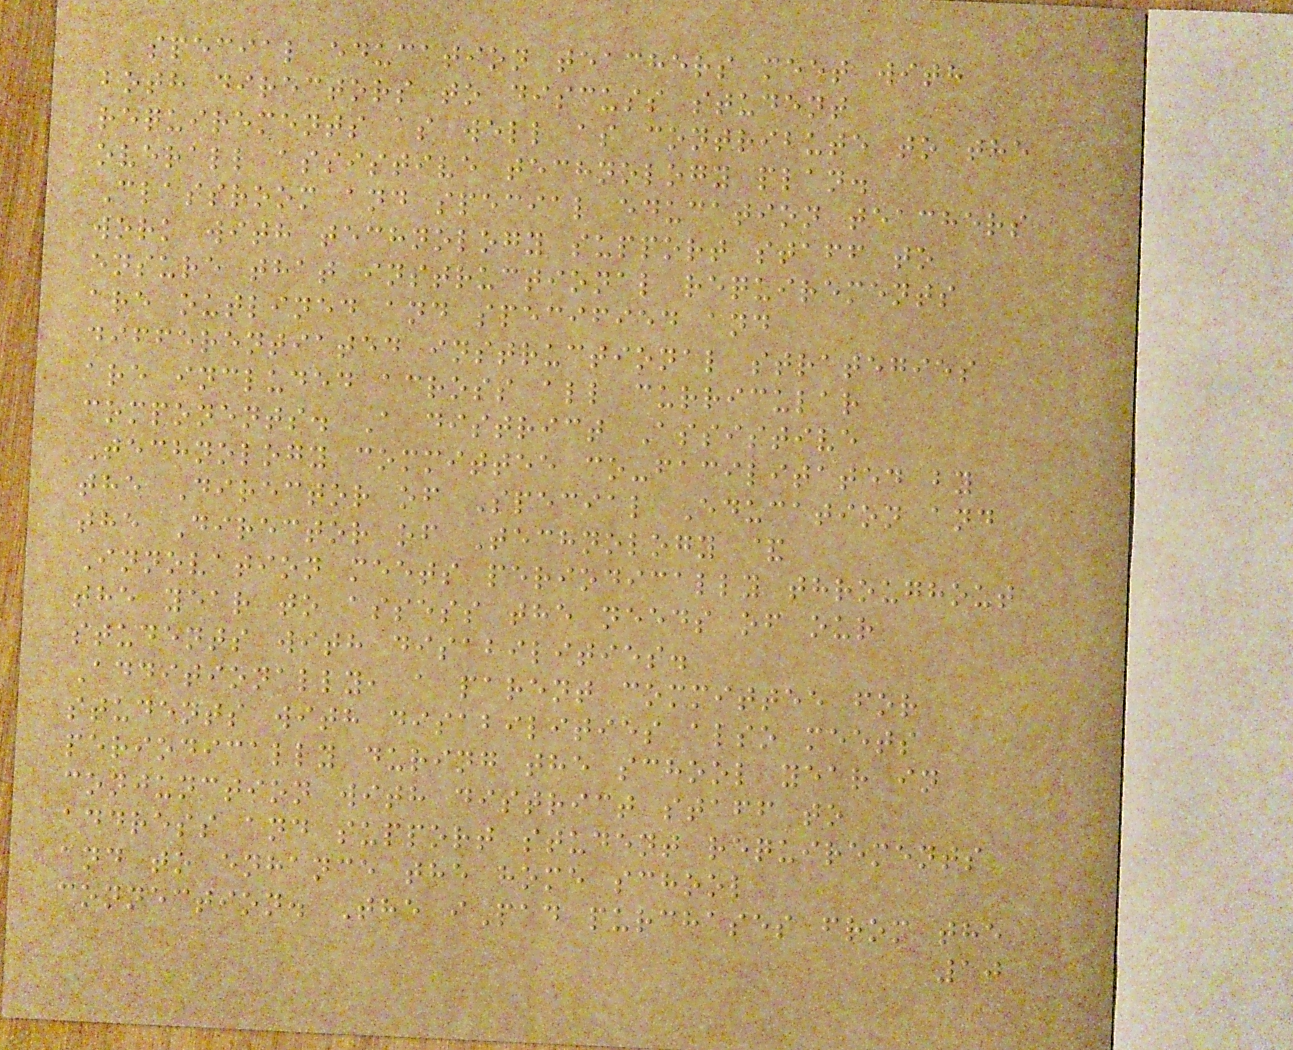special education teachers meet with
both directors to discuss student
requirements as well as contribute to the
overall assistive technology plan.
Classroom and special education teachers
work with technology support staff to
ensure that instructional requirements
are outlined and specified and
differentiated instructional strategies
are included across all curricular
components. A district Assistive
Technology committee co-facilitated by
the Director of Special Education and
the Director of Technology &
Innovation meets periodically throughout
the year to assess the needs of our
students with disabilities.
Additionally, a parent committee for
students with disabilities also meets
periodically during the school year in
conjunction with district staff to
address and support student requirements
and to enhance the home school
connection. The iPad purchases from the
10
